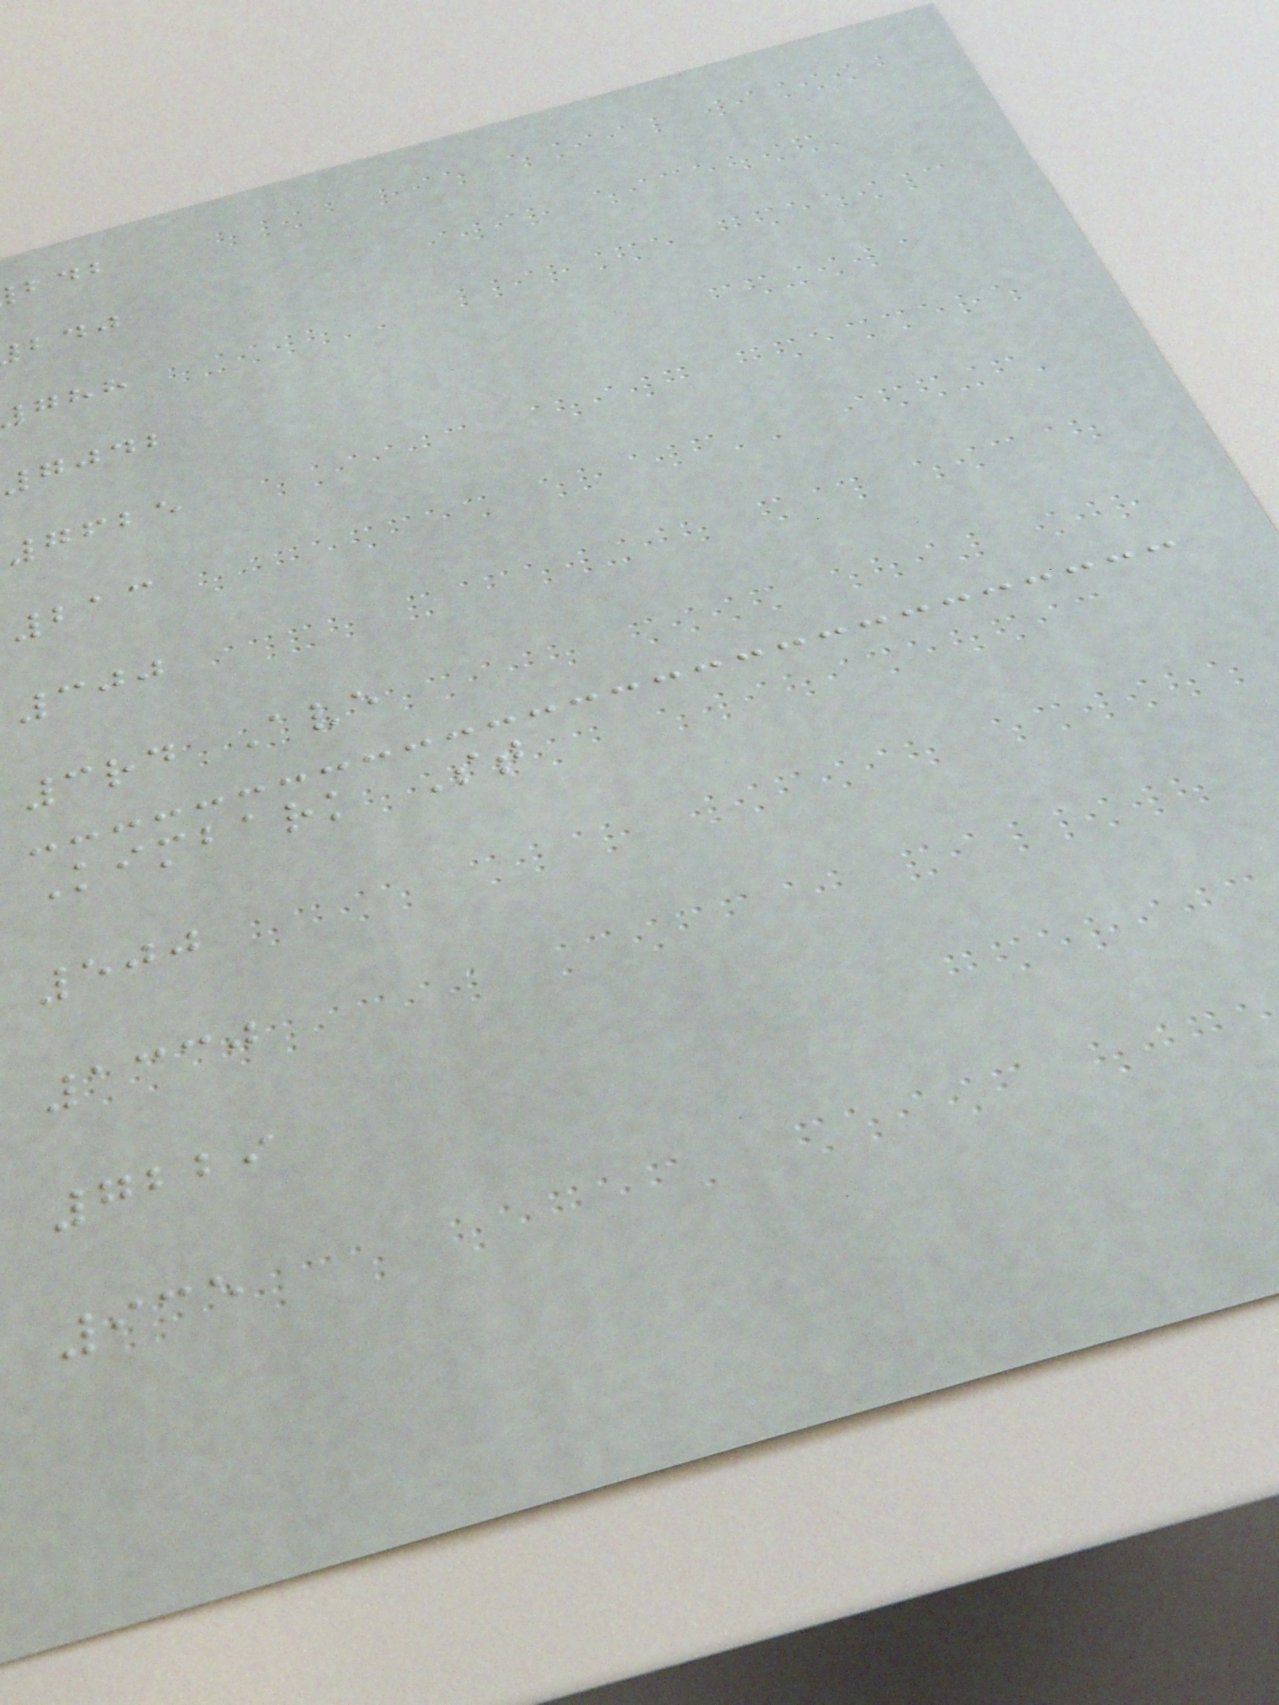7042
7625
213
300
3rd Ave
Kimbark St
500
1330
7229
935
